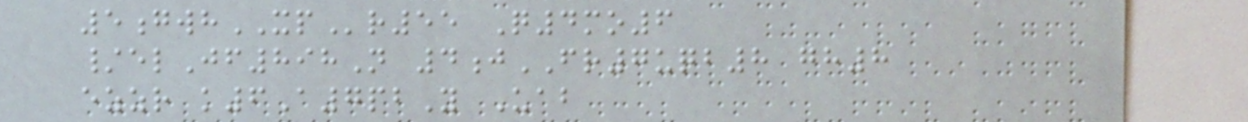5gwhXPr55 Q4mo6
/elJf898N 4jFR7uqb8 gh8
ezzr k6A7pbY Uab
